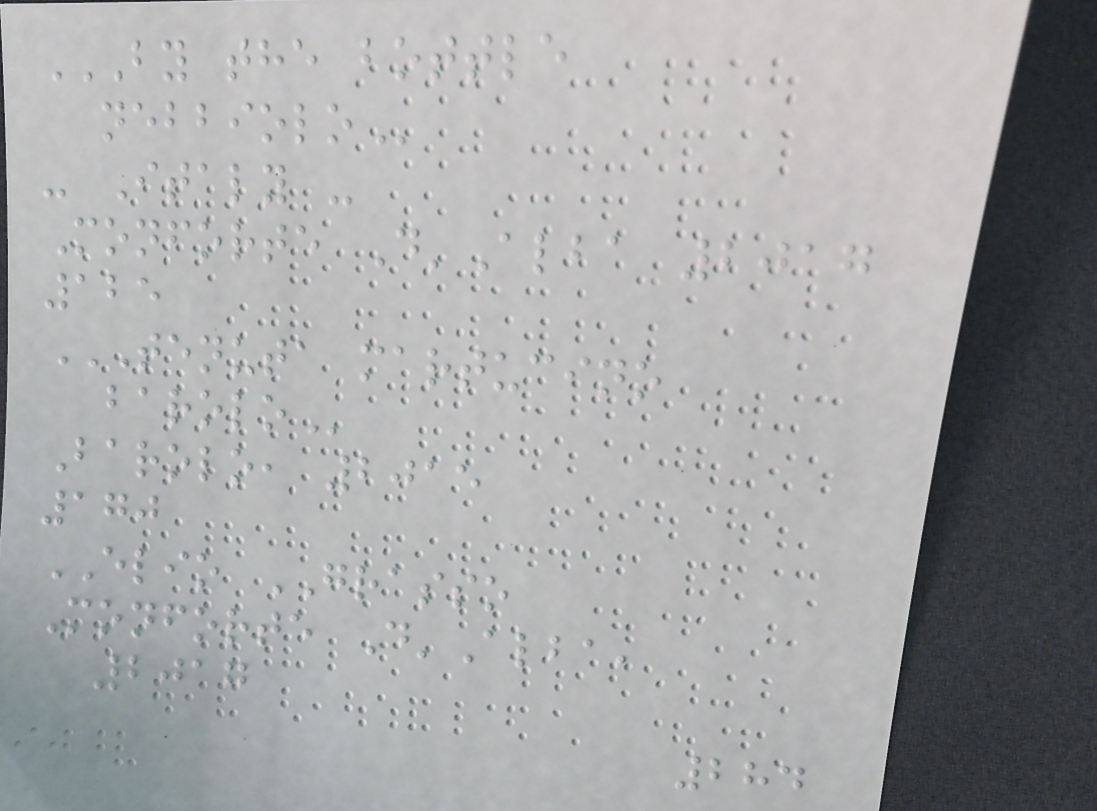BY THE BOTTLE
NEBBIOLO
- Italy -
Monforte D'Alba 2017
125
TENUTA MARTUCINO
BAROLO
Barolo, 2015
170
ELIO GRASSO
Monforte D'Alba,
2017
284
